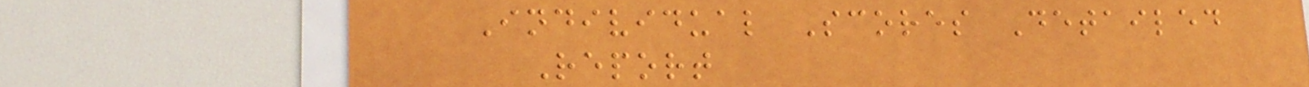Individual Scores Detailed
Report
